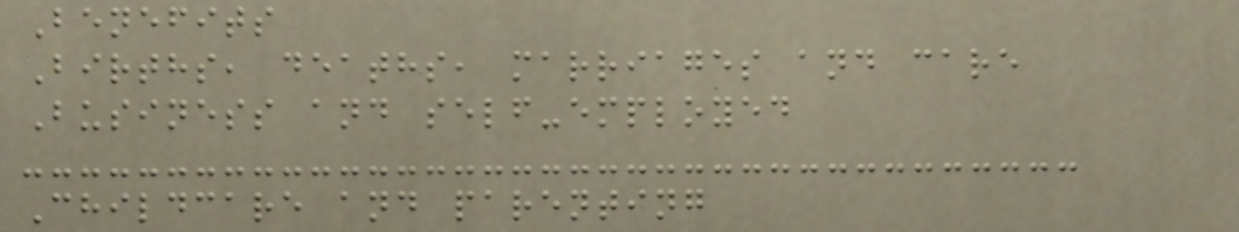Benefits
Births, deaths, marriages and care
Business and self-employed
Childcare and parenting
